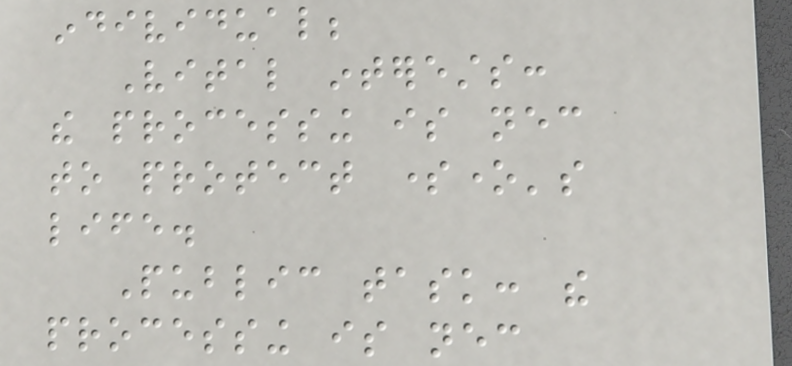individual;
Vital interests:
the processing is necessary
to protect someone's
life.
Public task: the
processing is necessary
